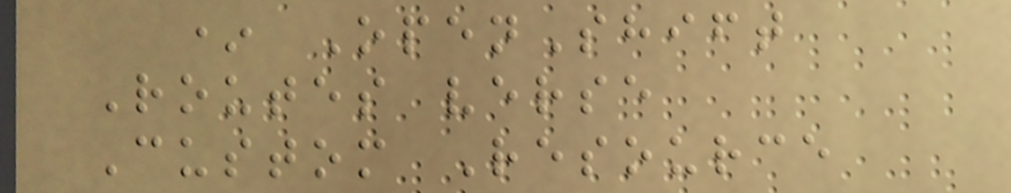* OpenShift
Routes verse
Custom Resource
